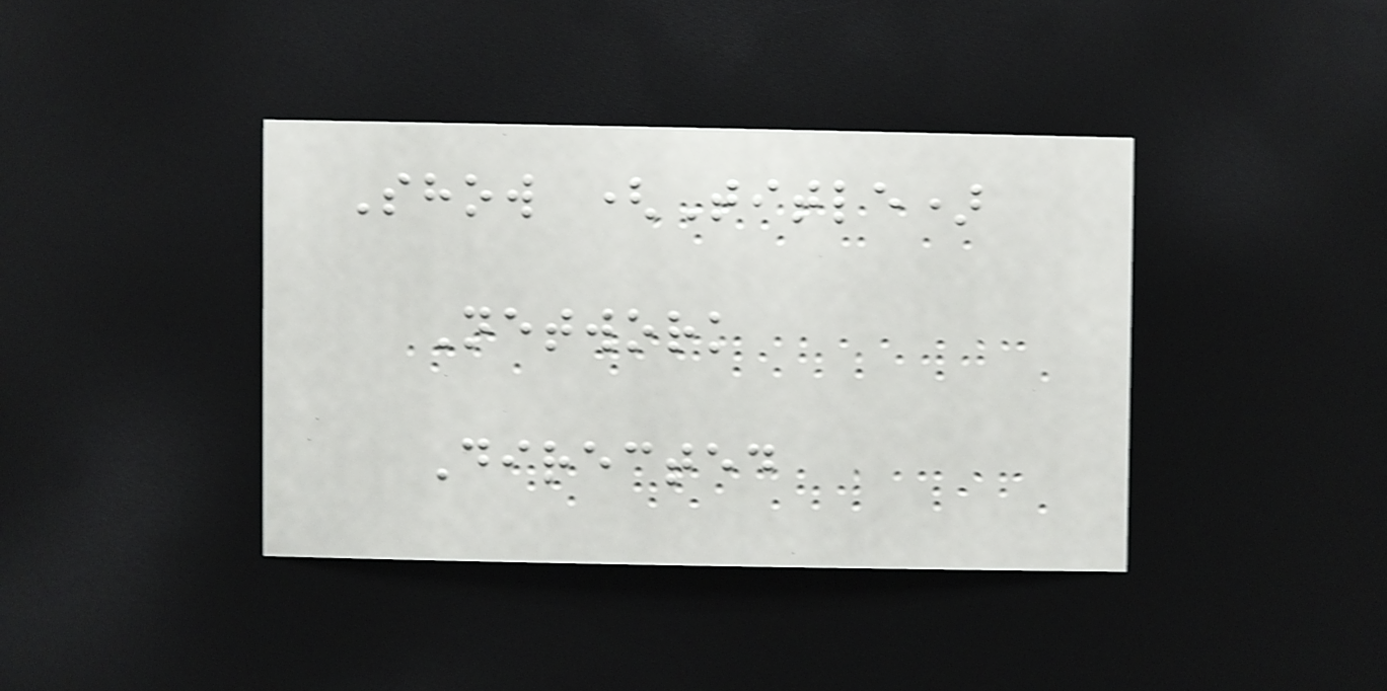Show (Title)
Network
Directed
